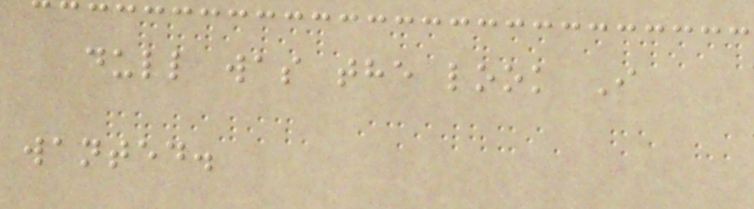dull was the look I
wanted.
